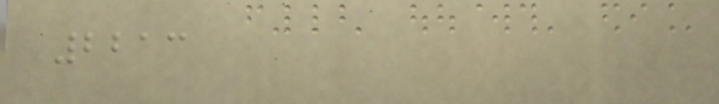2213
